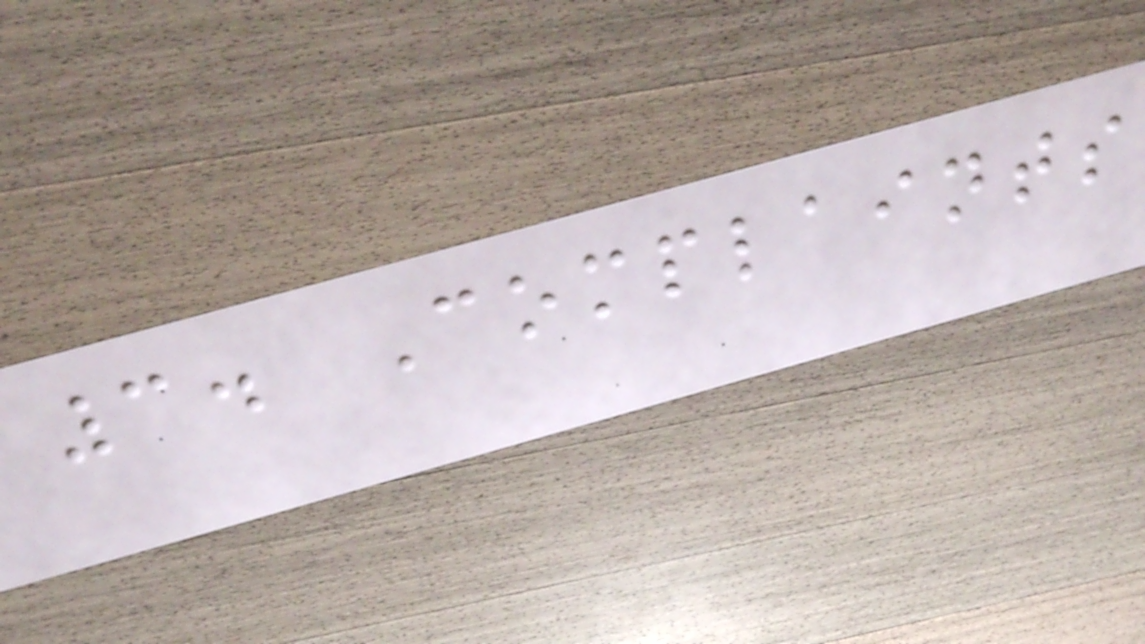3. Complaints
